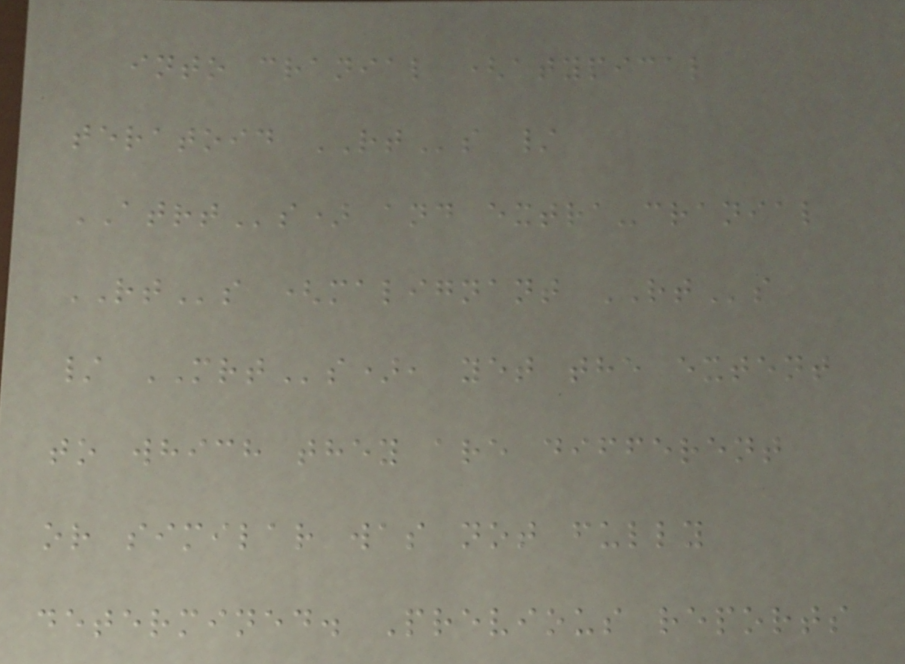into cranial (atypical
teratoid RTs /
ATRTs) and extra-cranial
RTs (malignant RTs
/ MRTs), yet the extent
to which they are different
or similar was not fully
determined. Previous reports
